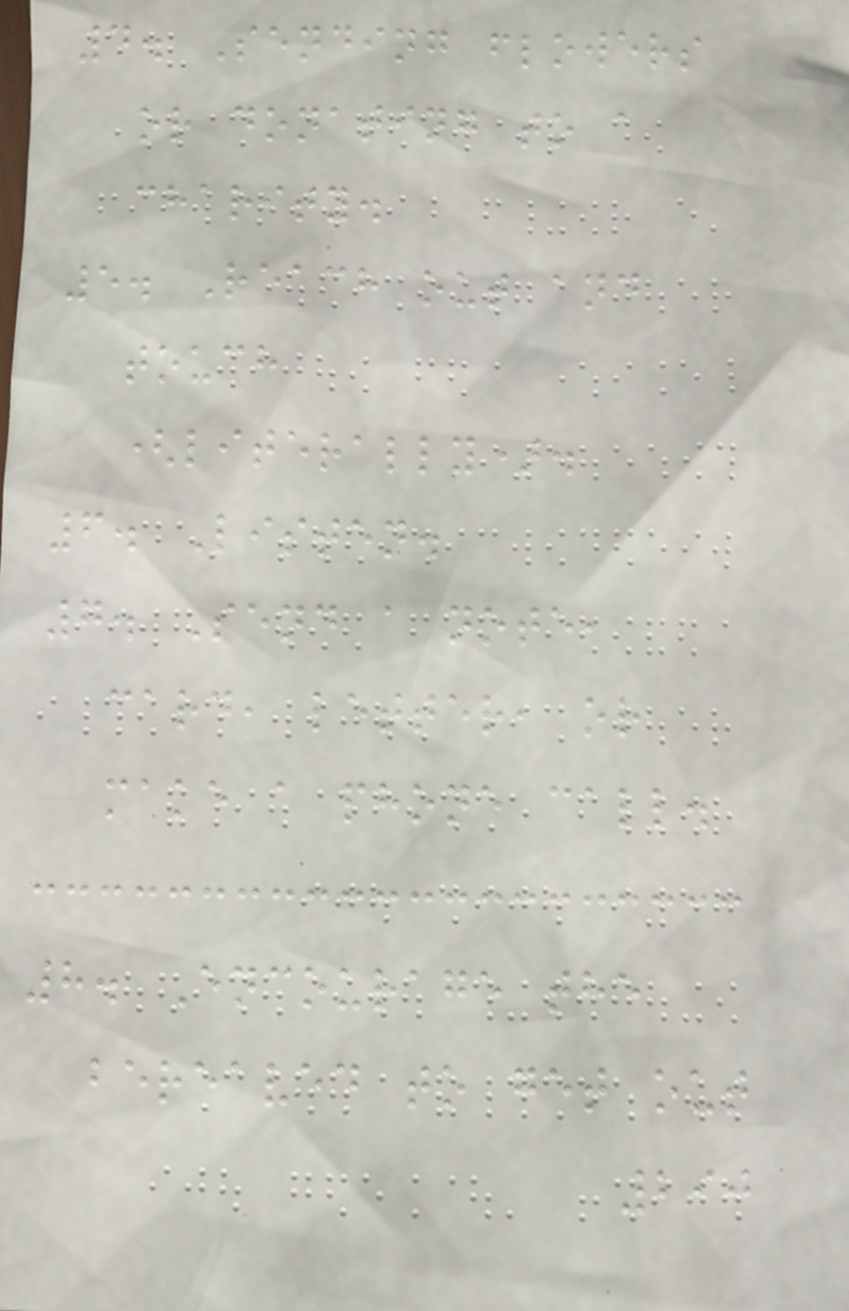4. Sending flowers
or donating to a
charity.
5. Reach out and
touch
(literally).
6. Listen.
7. Send a note,
card, letter, or
make a phone call.
8. Encourage the
bereaved to get out
290
